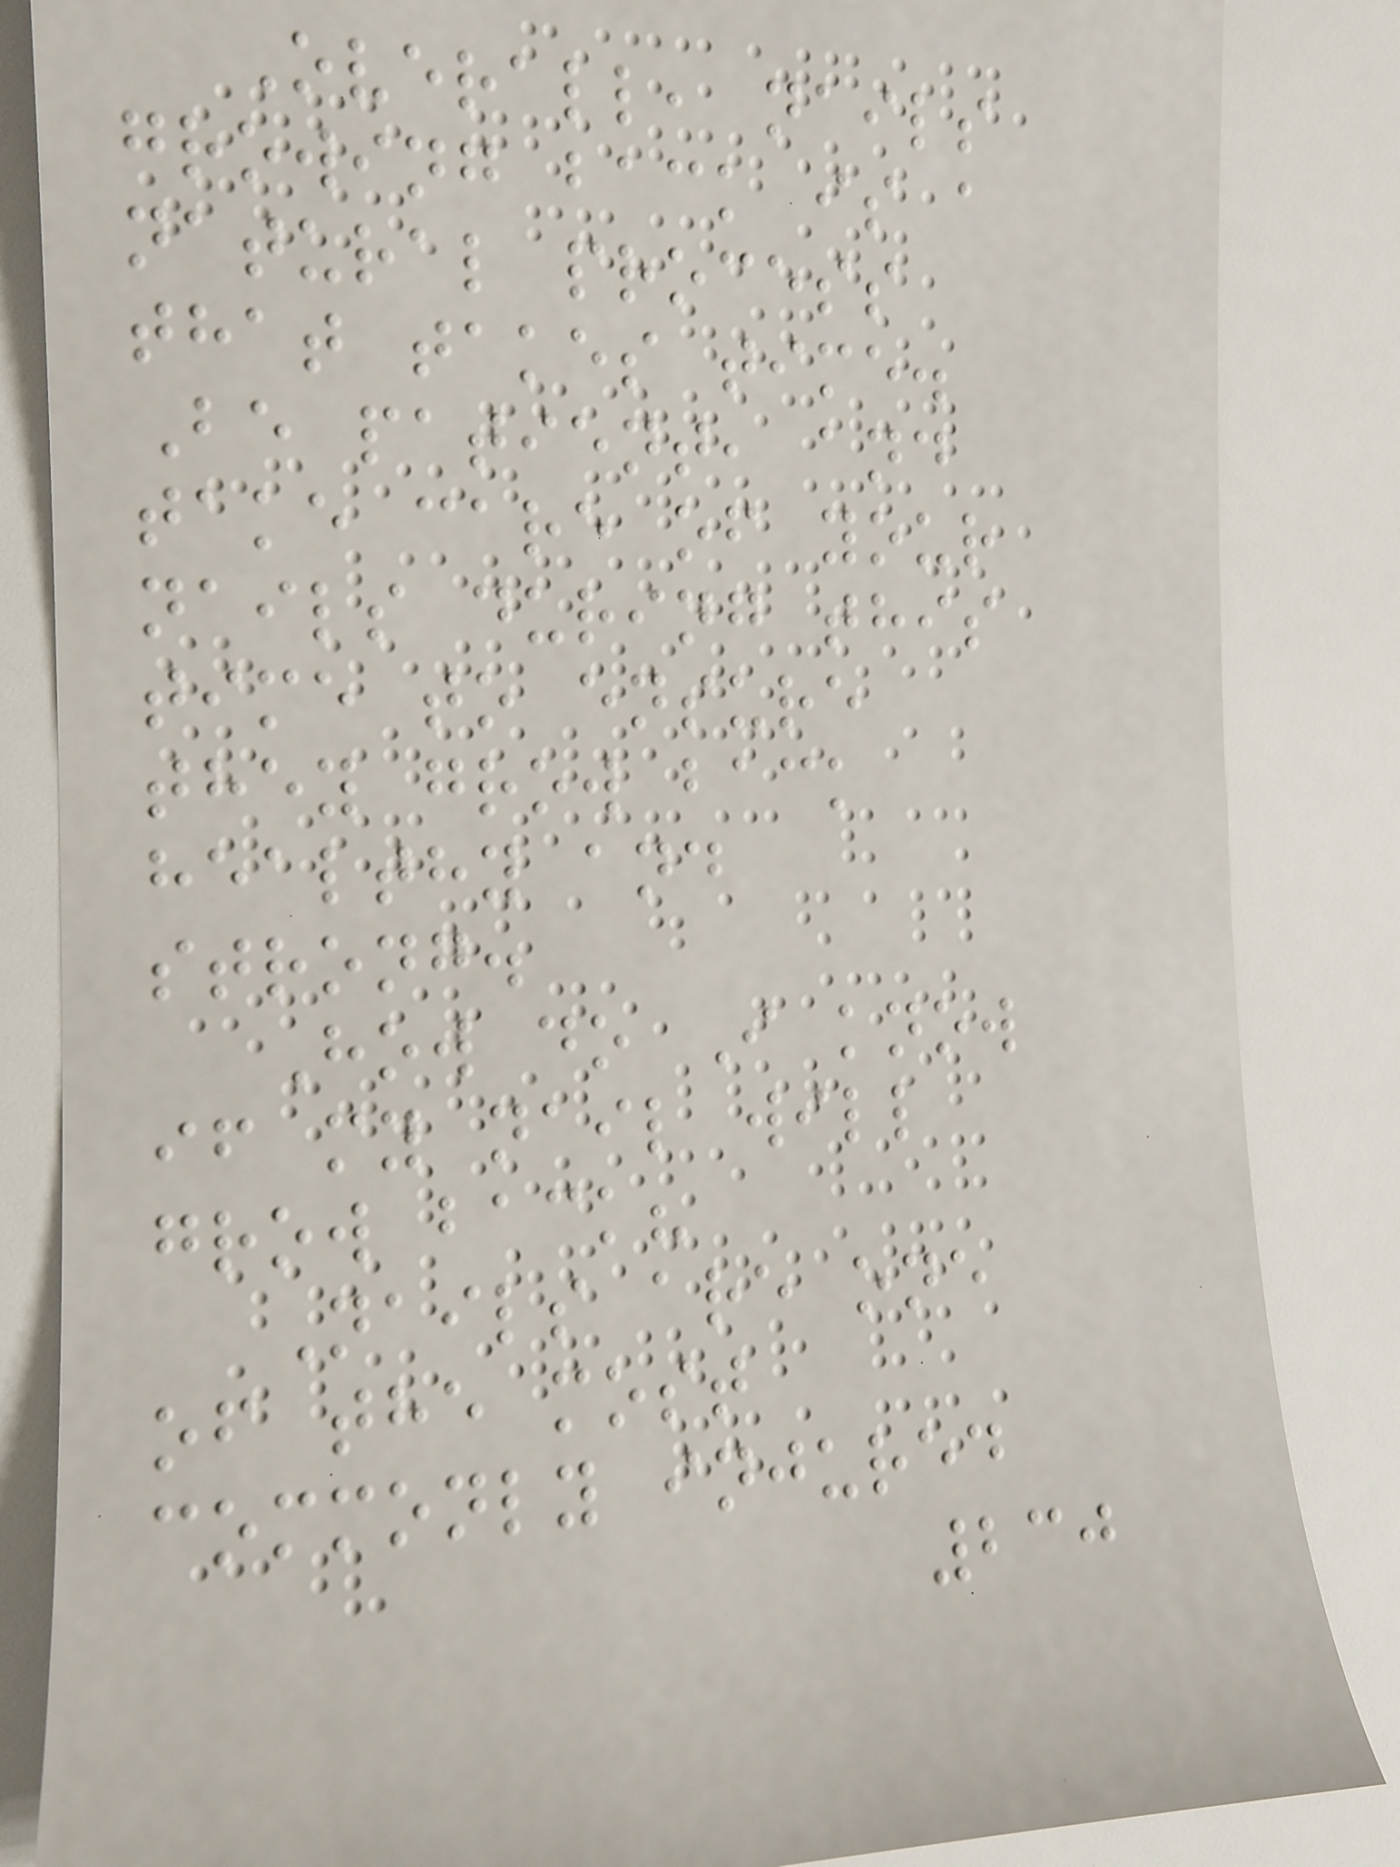Overall, nails
growing back is a
natural process
that takes time.
Be patient, and
take care of your
nails during this
time to ensure
they grow back
healthy and
strong.
How do I know
if my nail will
grow back?
Nails are one
of the most
commonly injured
230
